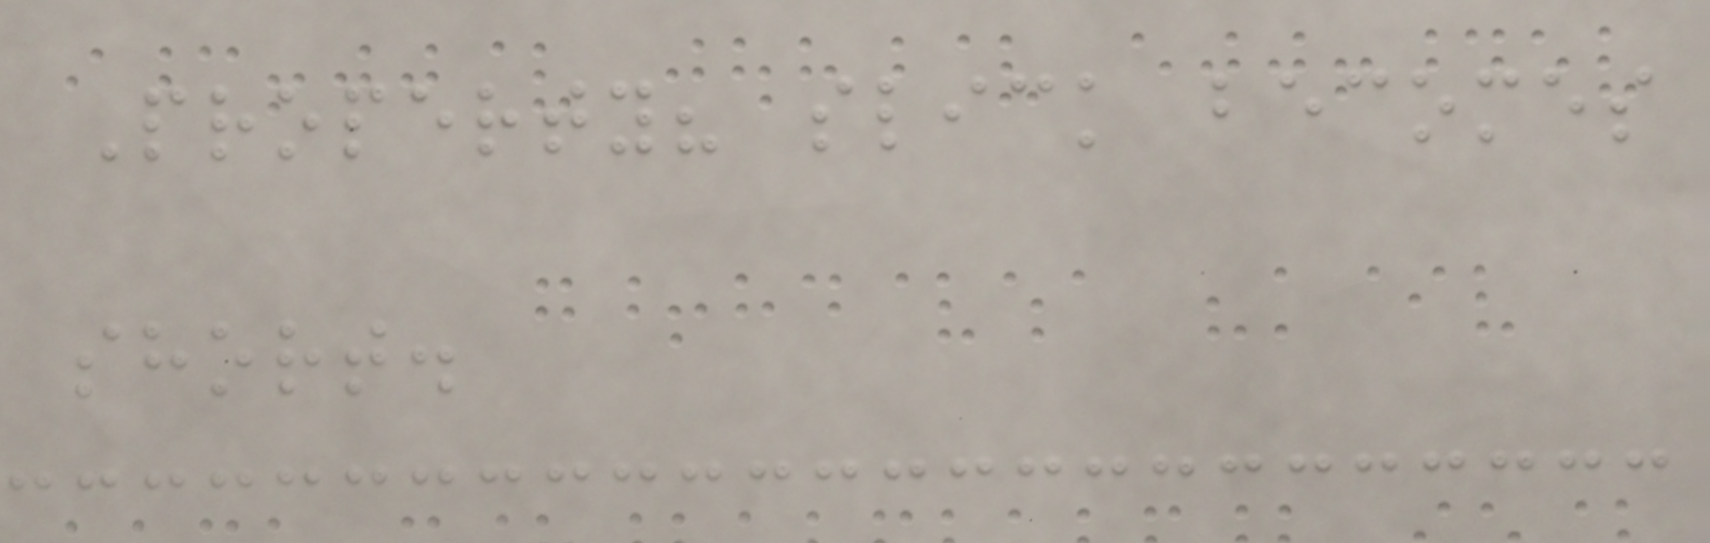Property? slick becomes
short.
